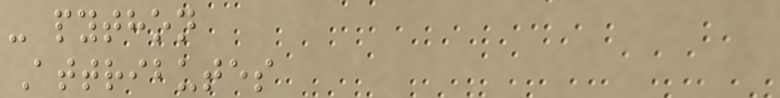- python
Attributes
